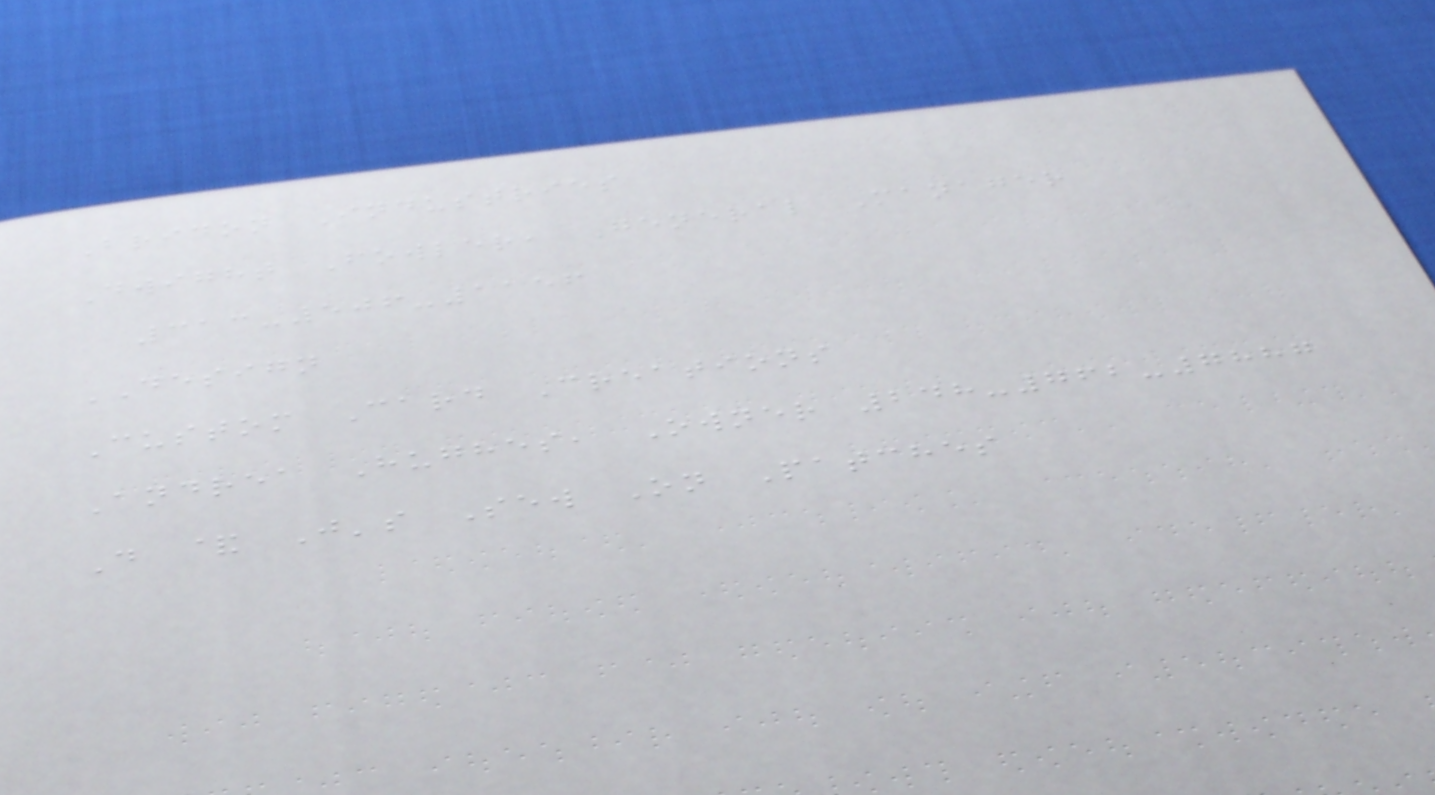Bridon Industries
Dwight Fowler, General Manager
313-506-1156
DESIGN
Custom Card Creations
Andrea Hughes, Owner 248-762-7887
D & J's Sew On Patches
